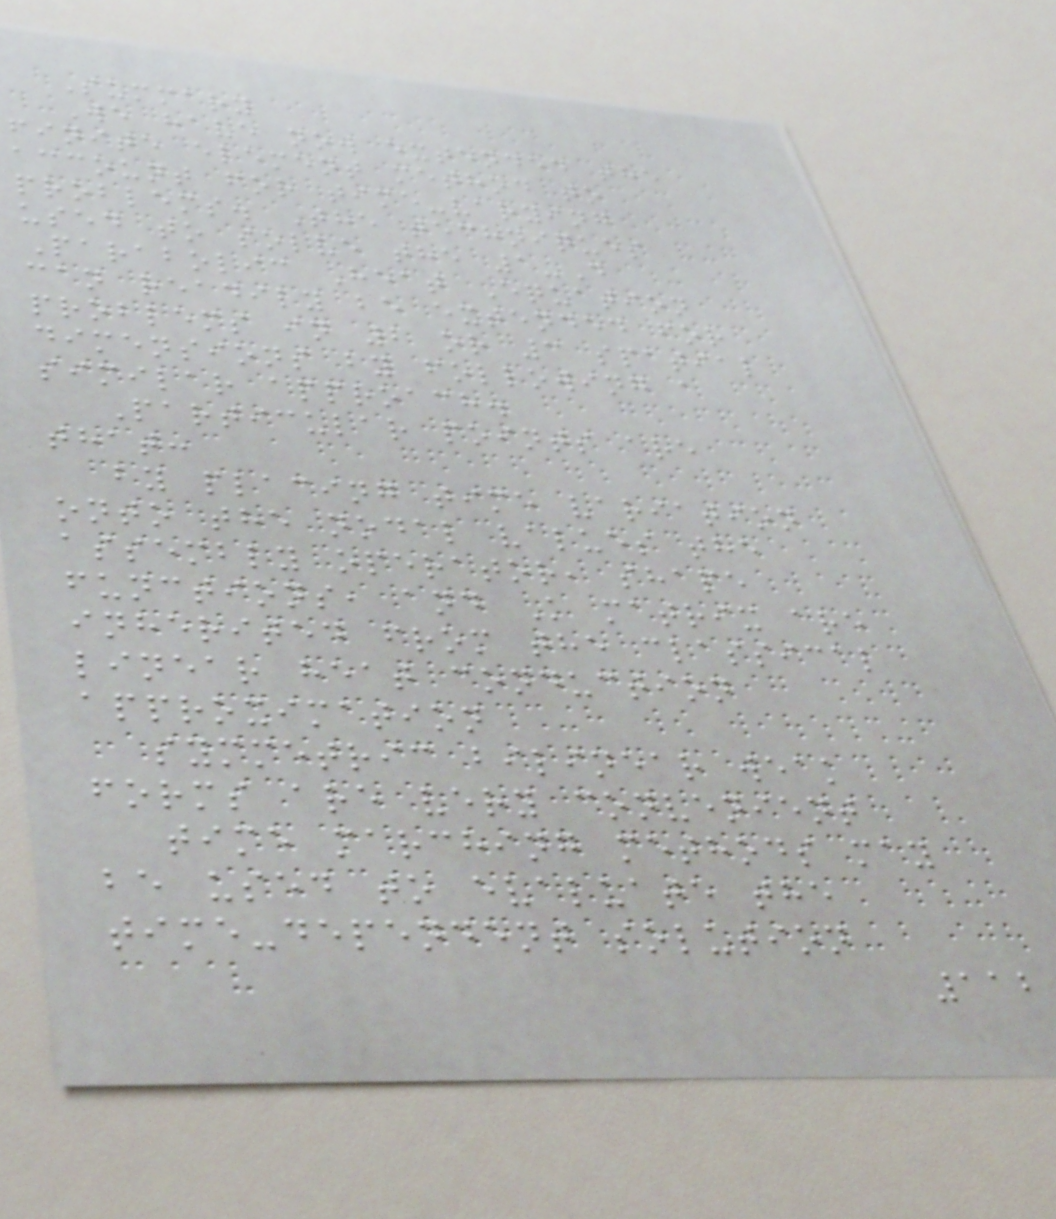Summary
We have now extended the
finite element method to
account for time-varying
problems. The techniques
used to solve the 1-D
Parabolic Heat Equation
can readily be extended for
problems in 2 or 3 spatial
dimensions by following a
similar approach.
Particular points are
that:
by placing time variation
onto the nodal values the
assembly operator, shape
functions, and K matrix are
inherited from the classical
linear heat conduction
approximation
symmetric bilinear weak
forms are very convenient
time marching methods may
be used to evaluate the
time-dependent solution
112
